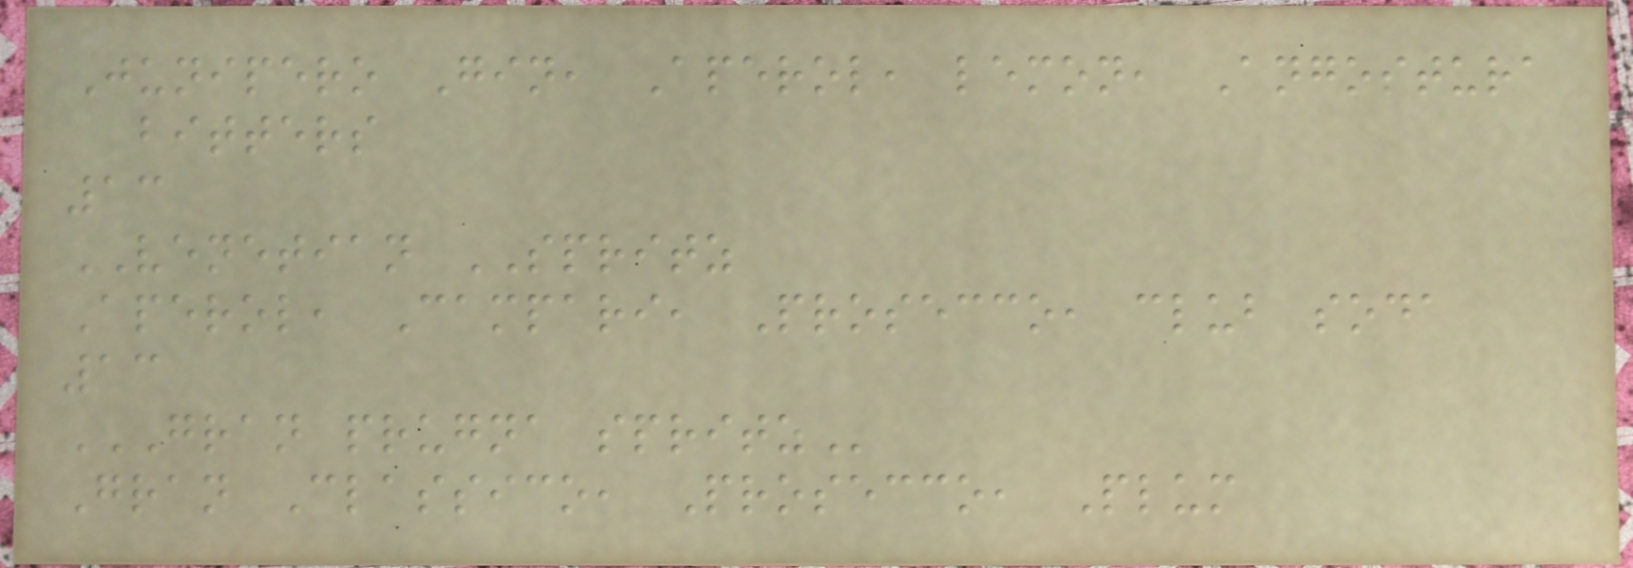Junipero Gin, Aperol, lemon, Angostura
bitters
13
VENETIAN SPRITZ
Aperol, Campari, Prosecco, club soda
13
GRAN PRUGNA SPRITZ
Gran Classico, Prosecco, Plum
